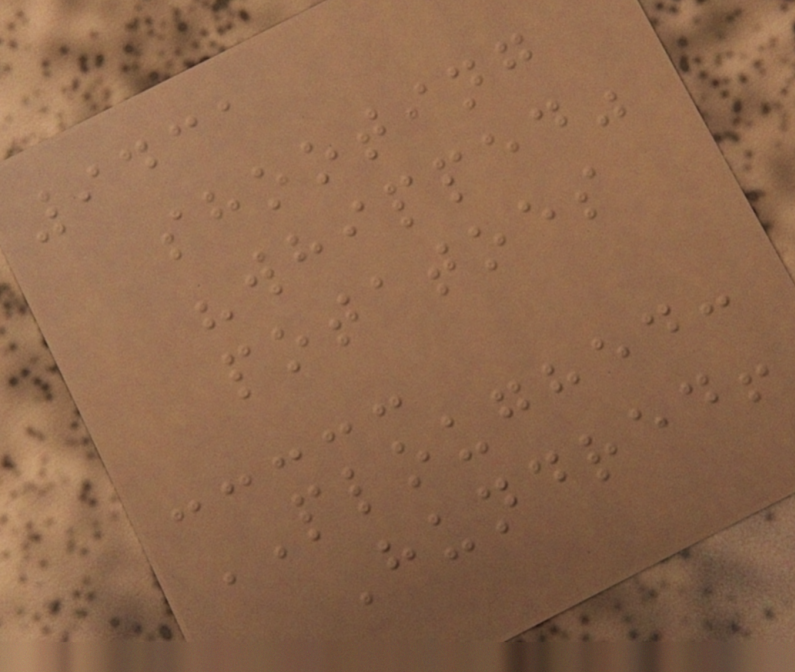9431
shooting
"whipped"
potatoes
PLOUGHED:
Hundred!
